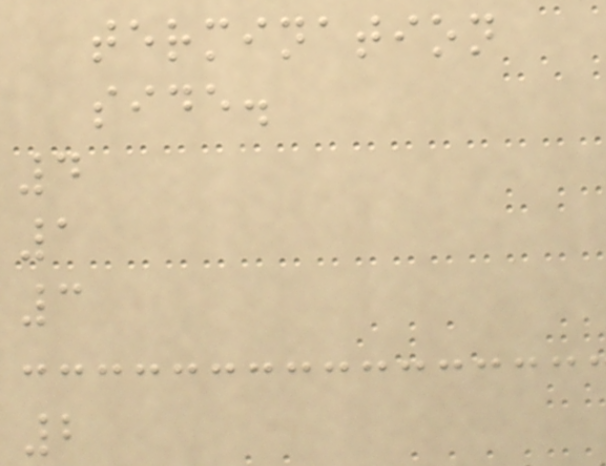termination
side.
4
1
3
2
